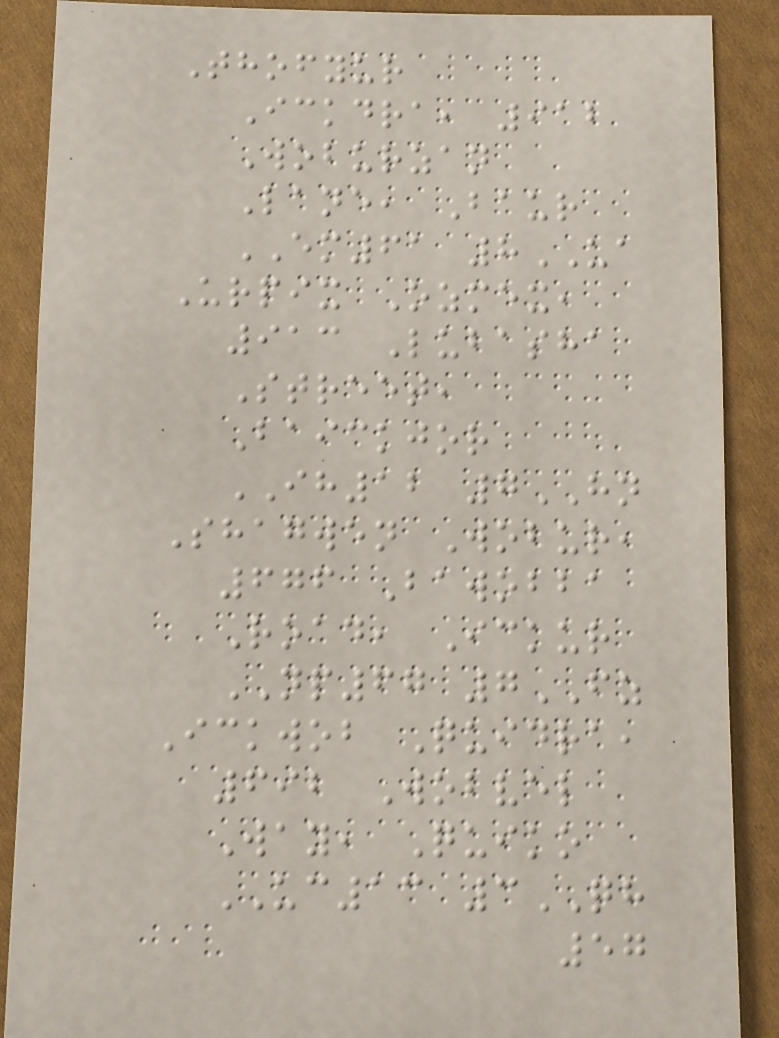Thofyur
Ickdra, 912
Woburzan
Lane, Baur
EM61 8UA
Urpix Ozmex,
913 Lubasha
Street,
Baickjor
IH12 7HN
Shagwen Wobur,
676 Bawobba
Road, Ickur
NP67 7FZ
Ickwob Quidra,
692 Wobvel
Way, Quiko
UC13 3QH
57
